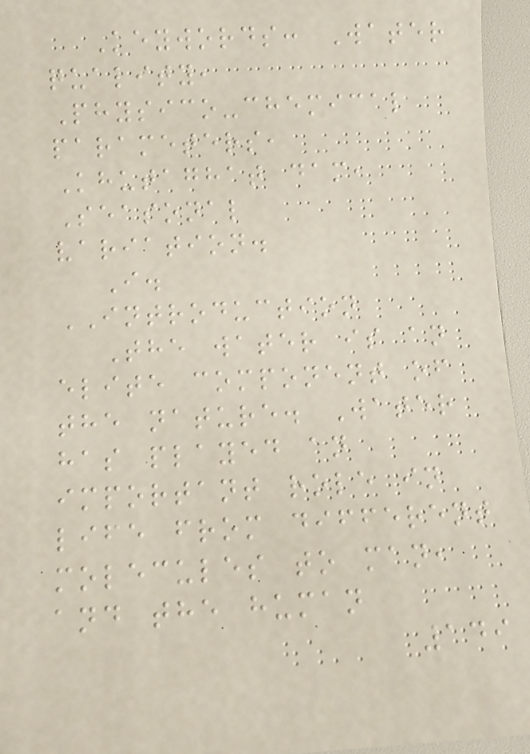Keywords: Water
quality,
Physico-chemical
parameters,
Khutaghat dam,
Seasonal
variation.
I.
INTRODUCTION
The water is an
elite component of
the nature. Water
has played an
important role in
life from different
molecules to man,
and the human
149
